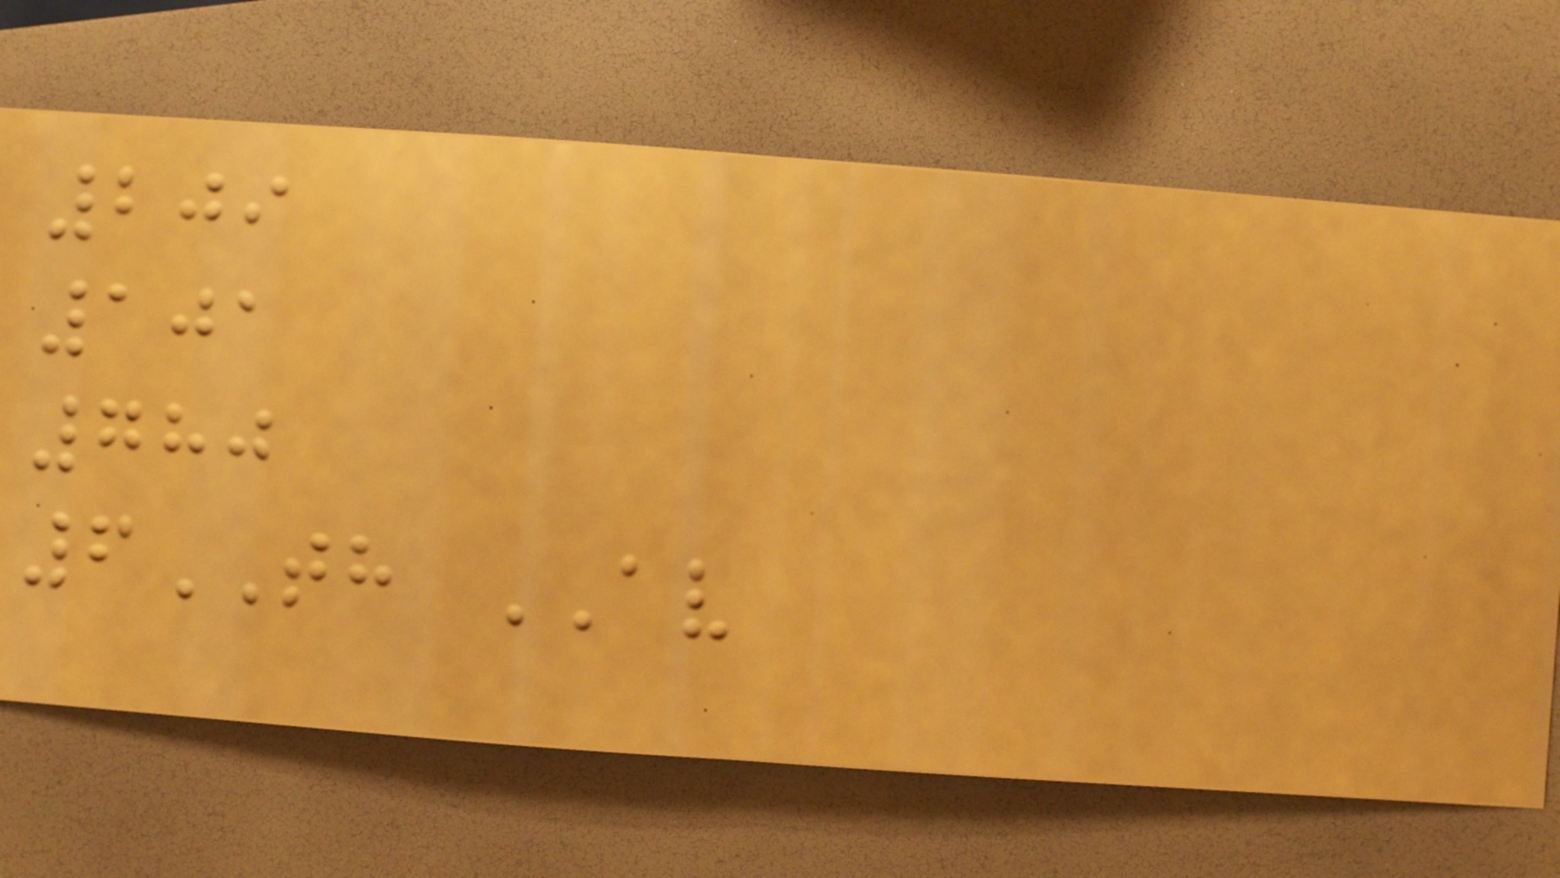209
101
780
6TH AV
